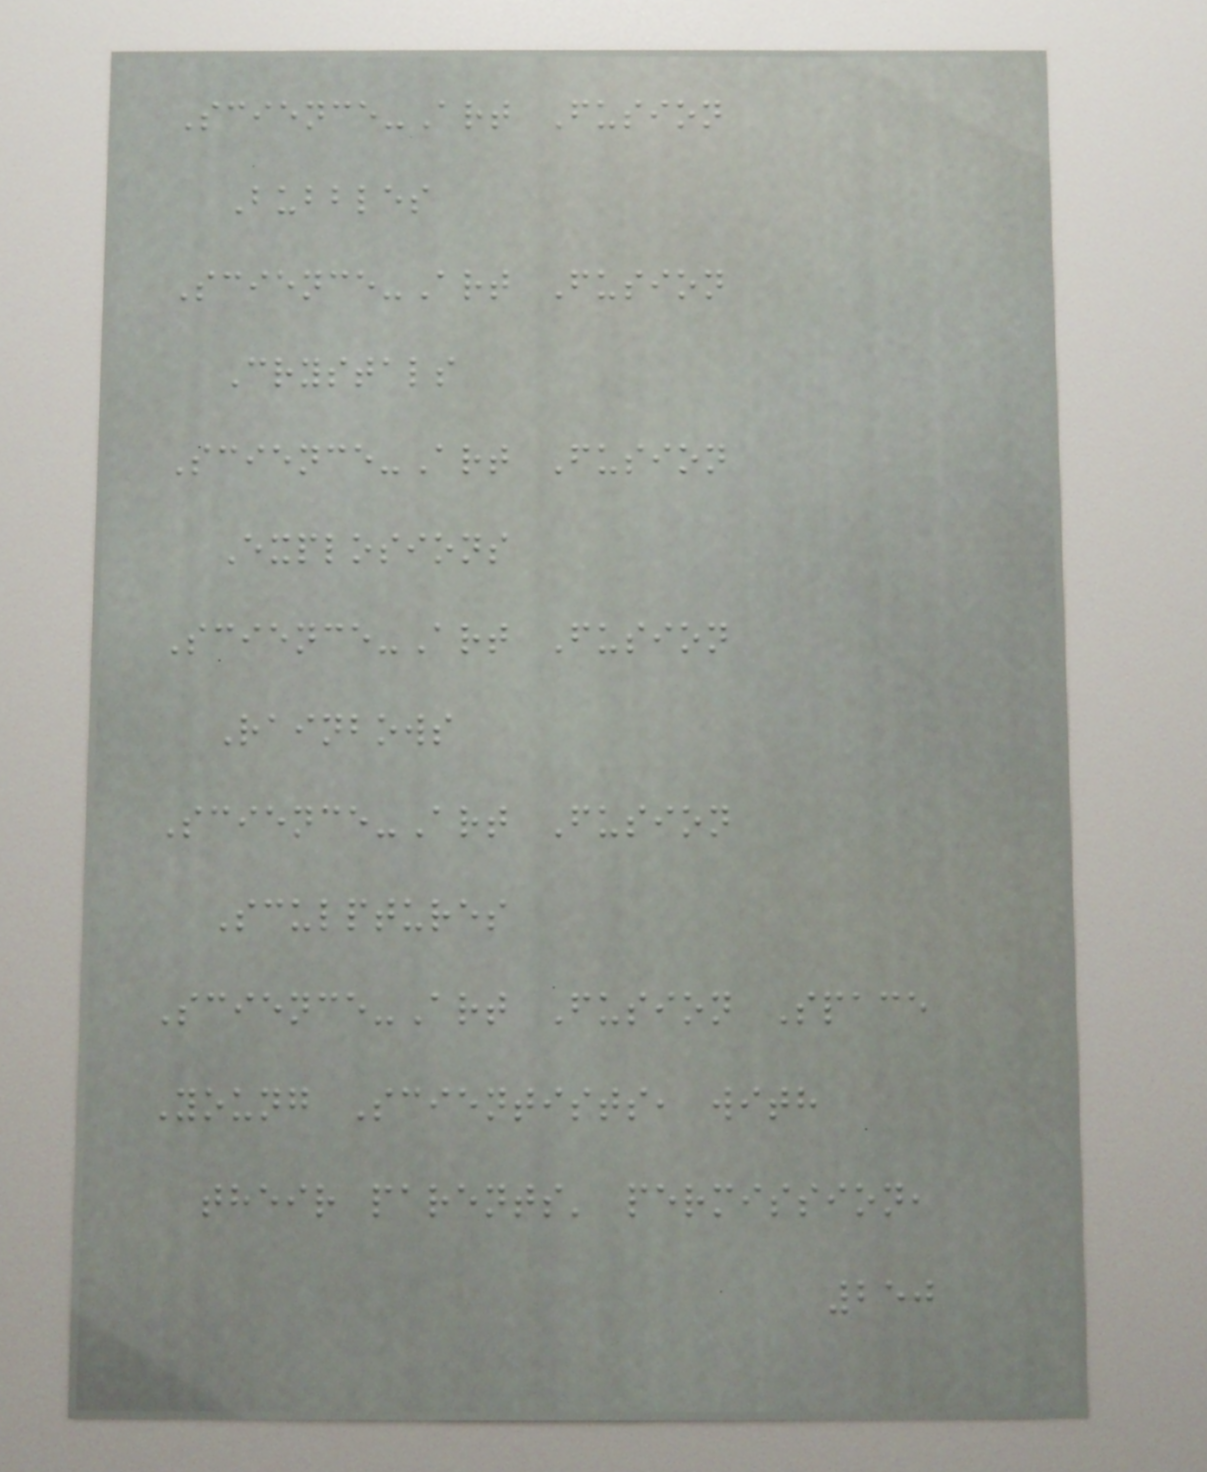Science-Art Fusion
Bubbles
Science-Art Fusion
Crystals
Science-Art Fusion
Explosions
Science-Art Fusion
Rainbows
Science-Art Fusion
Sculptures
Science-Art Fusion Space
Young Scientists, with
their parents' permission,
250
